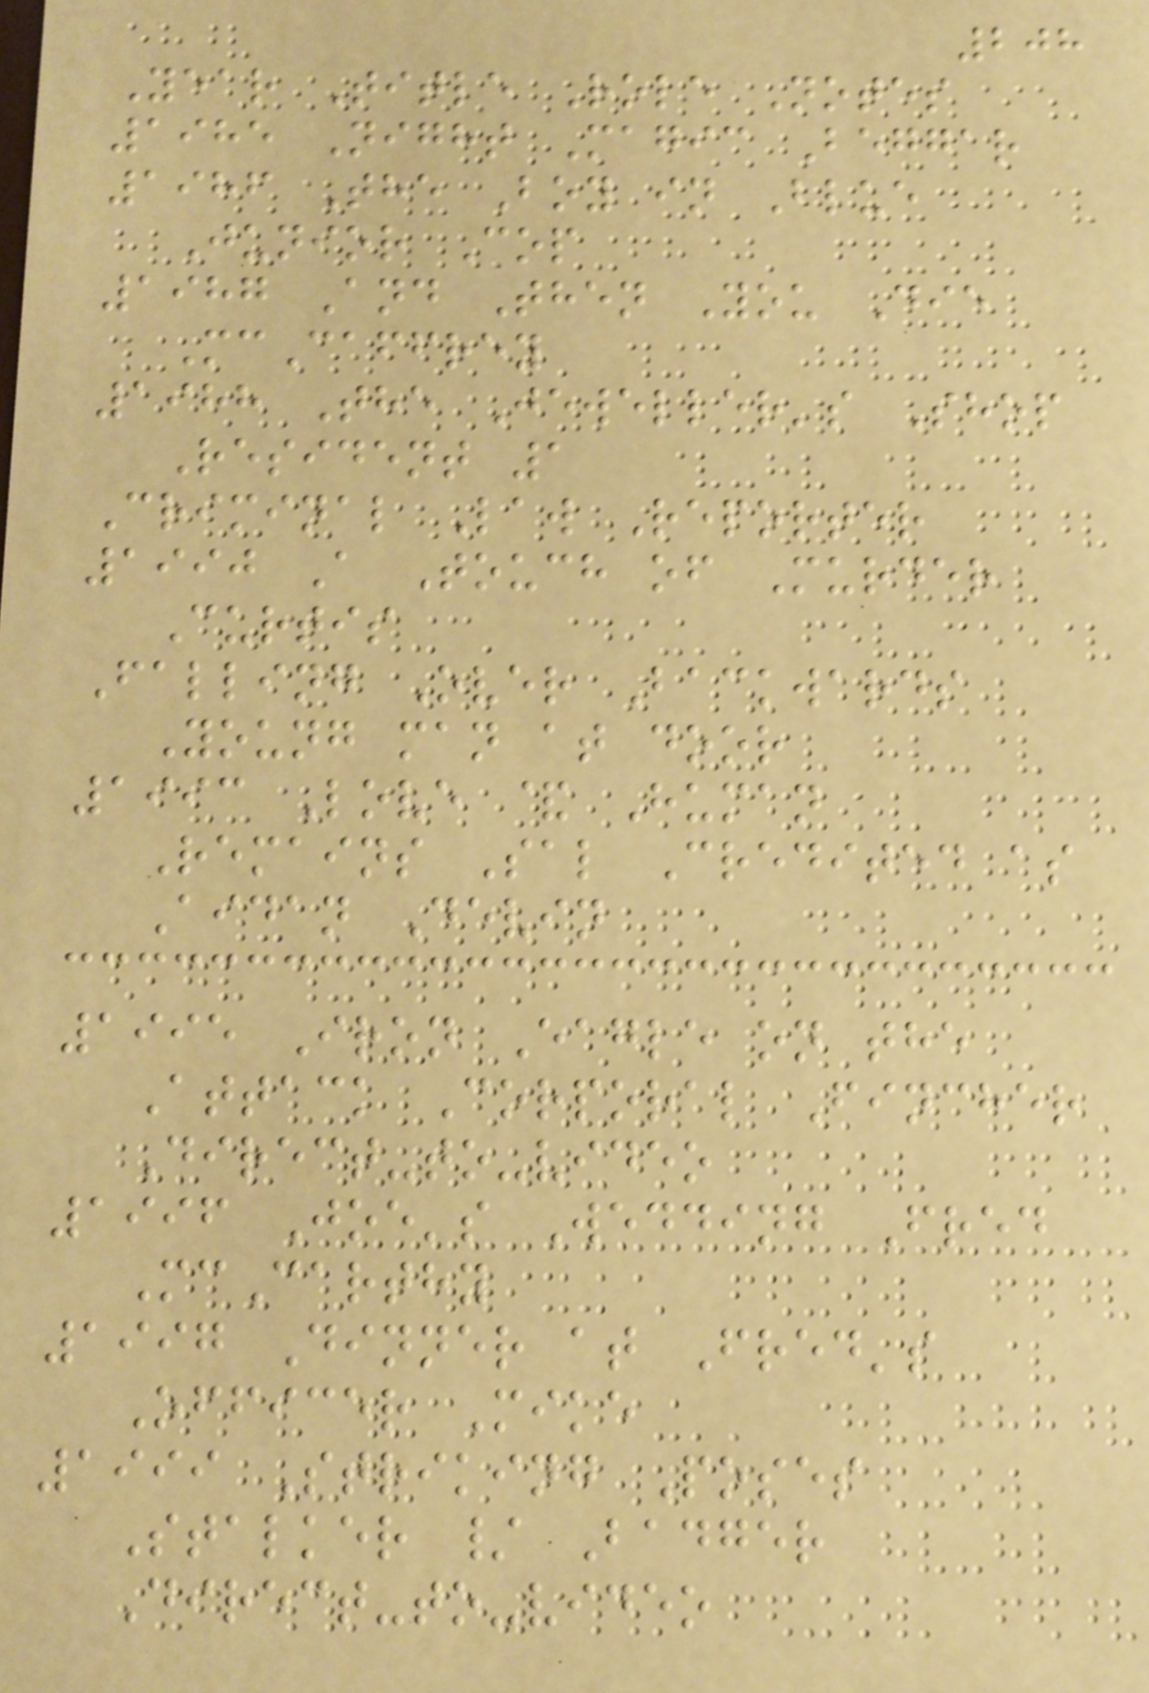208
Year Title Role Notes
1985 Night Magic Beggar
1986 The Boy in Blue
Junior Cop
1987 And Then You Die
McCaffrey
1988 The Jeweller's Shop
Resident 1
Criminal Law Reporter
1990 A Touch of Murder
Curtis
Falling Over Backwards
Young man at door
1993 Love & Human
Remains Sal Credited as
Aidan Devin
1995 Iron Eagle on the
Attack Corporal Fincher
Direct-to-video
1996 Joe's Wedding Fred
McCarthy
1997 Dinner at Fred's
Officer Mike
1999 Striking Poses
Stalker / Badger
Direct-to-video
